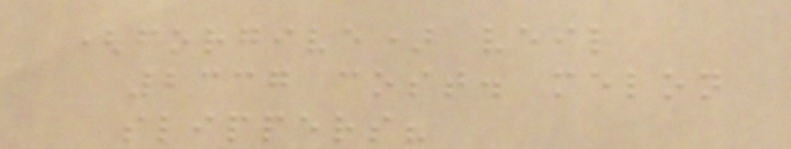(forgive) veil
2337 cost. melon
slippers?
